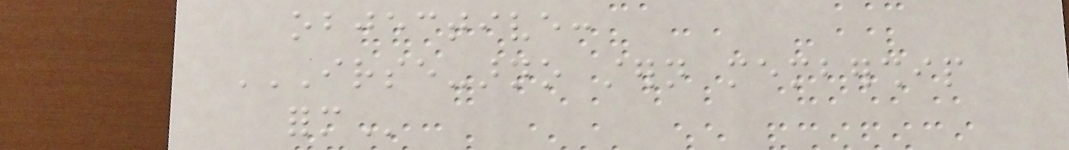objective:
IRSE-ARNO STERN MEMBERSHIP
FORM
